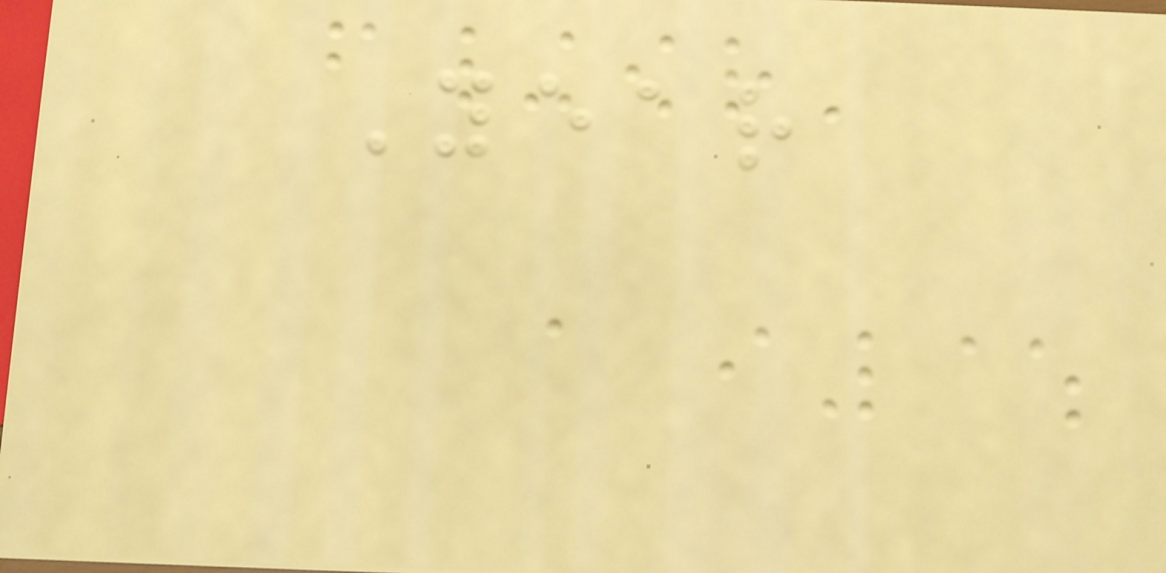Year
